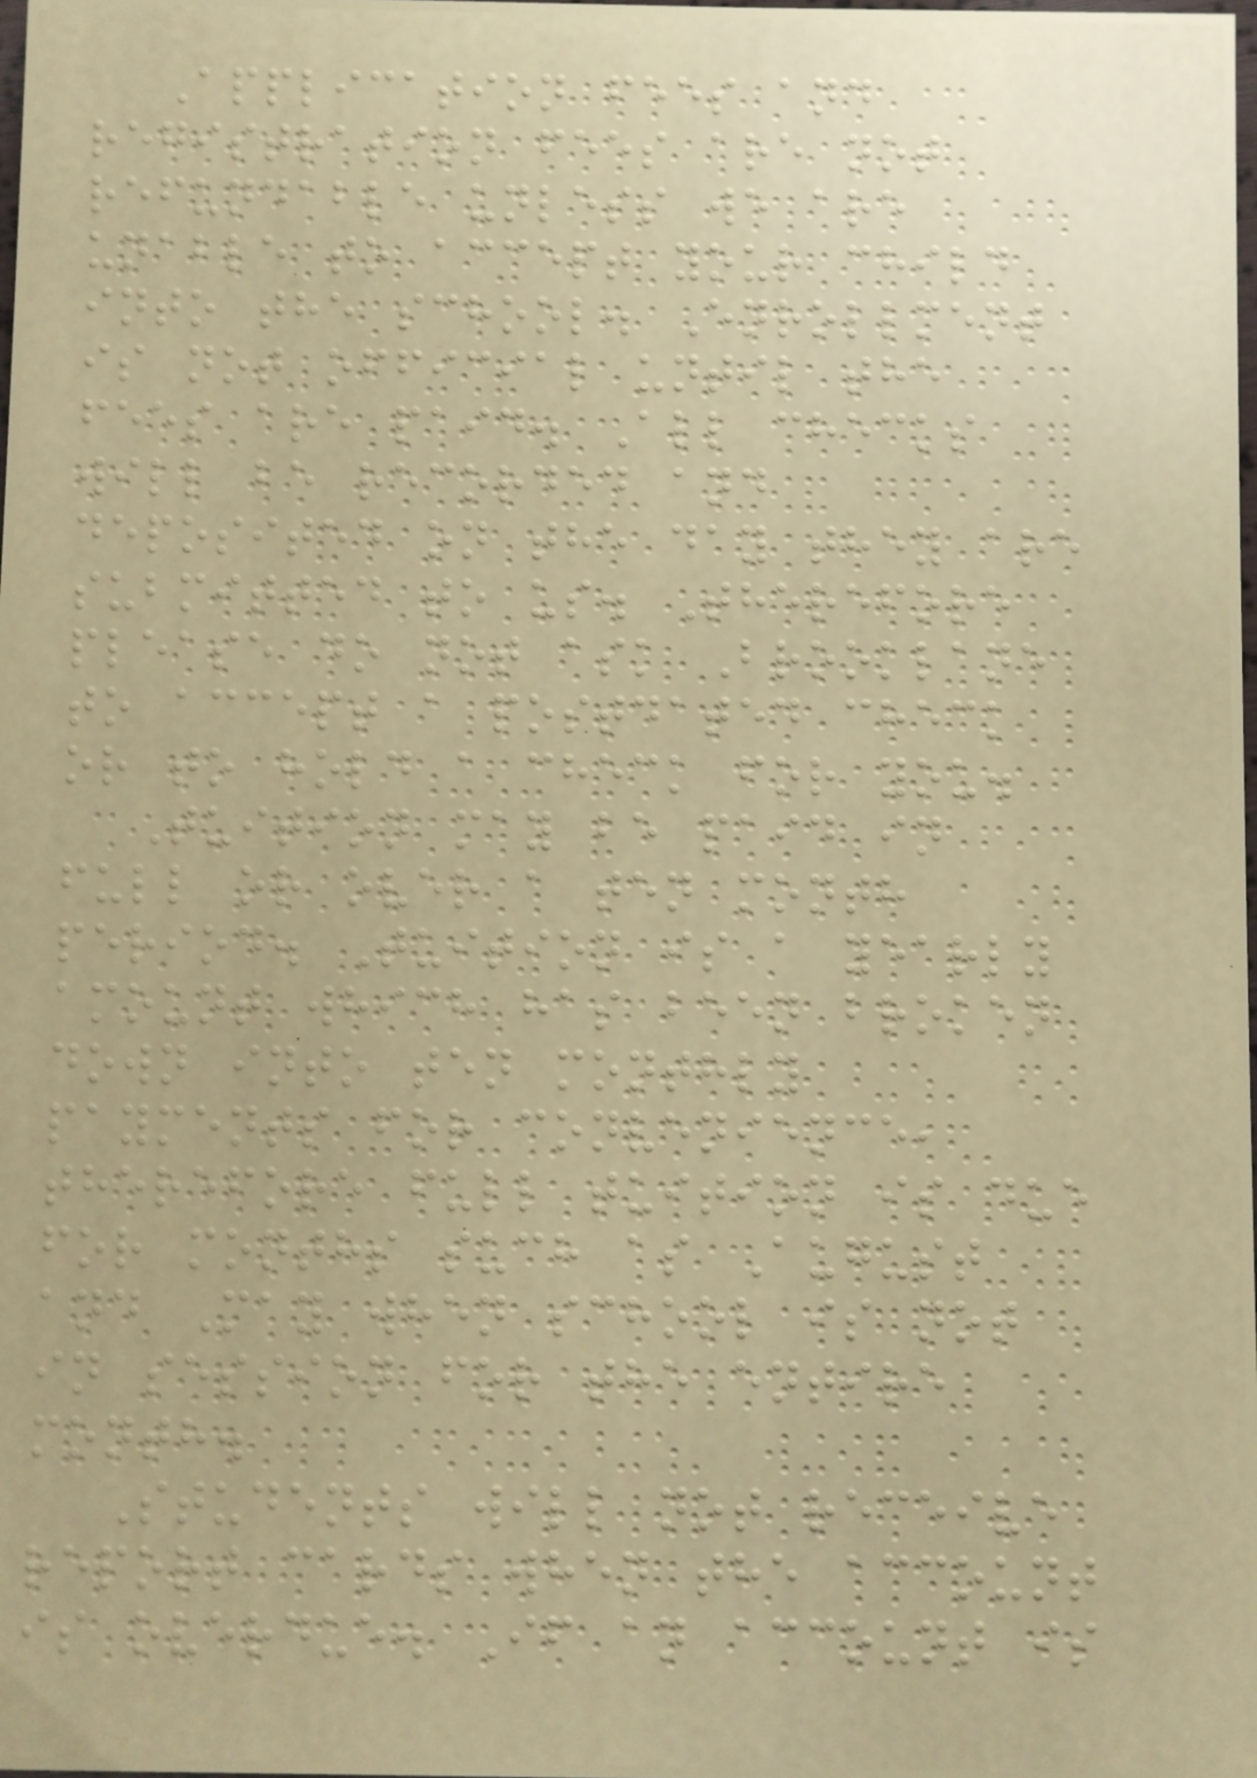Application fees and
registration fees are not
refundable unless we are
unable to accept your child
into the school. Enrollment
is not official until the
fees are paid. All checks
will be recorded and
deposited on the day they are
submitted to us. Therefore
please do not ask Brooklane
to accept a postdated check
or to hold a check for you.
Tuition may be paid in
full or over a ten month
period. Tuition is a yearly
amount which has been broken
down into ten monthly
payments for convenience,
therefore full tuition is due
for months such as August
and May when school is not
in session for the entire
month.
Students will not receive
report cards when the account
is overdue. If an account is
